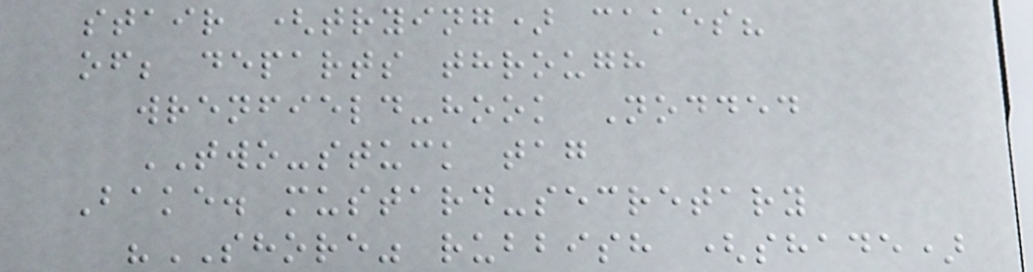stair (trying) cakes?
of; departs through
wrenfield-hook Nodded
TWO-stuck tag
Bake. mustard-secretary
"SHORE" rubbish (shade)
